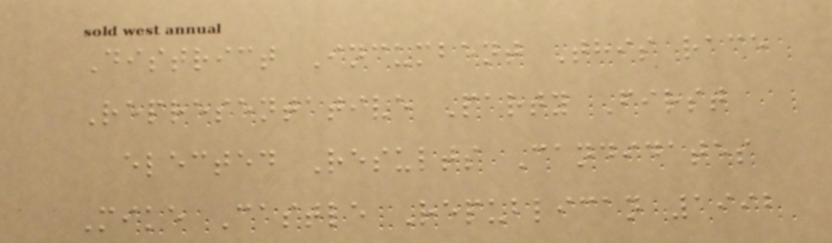District Incumbent This race
Representative Party First
elected Results Candidates
Mike Castle Republican 1992
